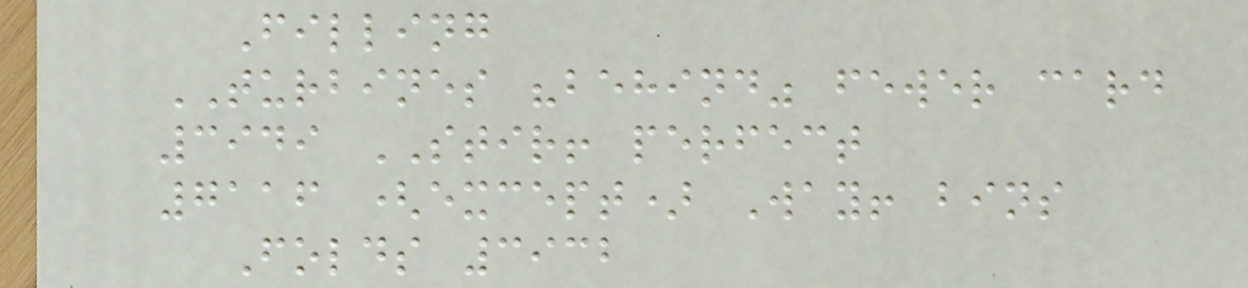Filling
TURBINES "behind" fewer card
3949 STIR! perfect
7116 (except) Way! bins
Folds 3932
